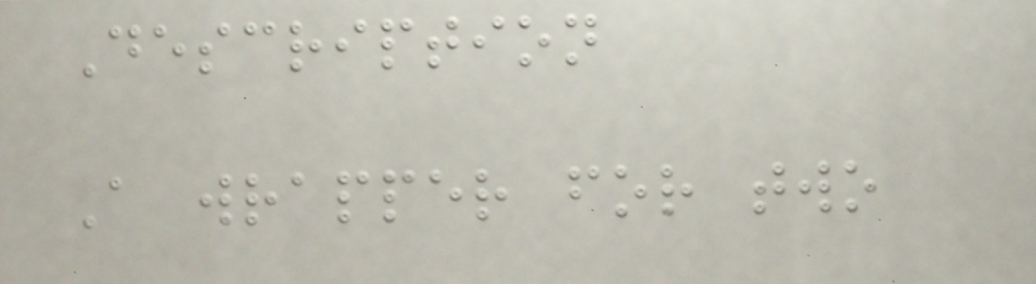Description
A wrapper for two
